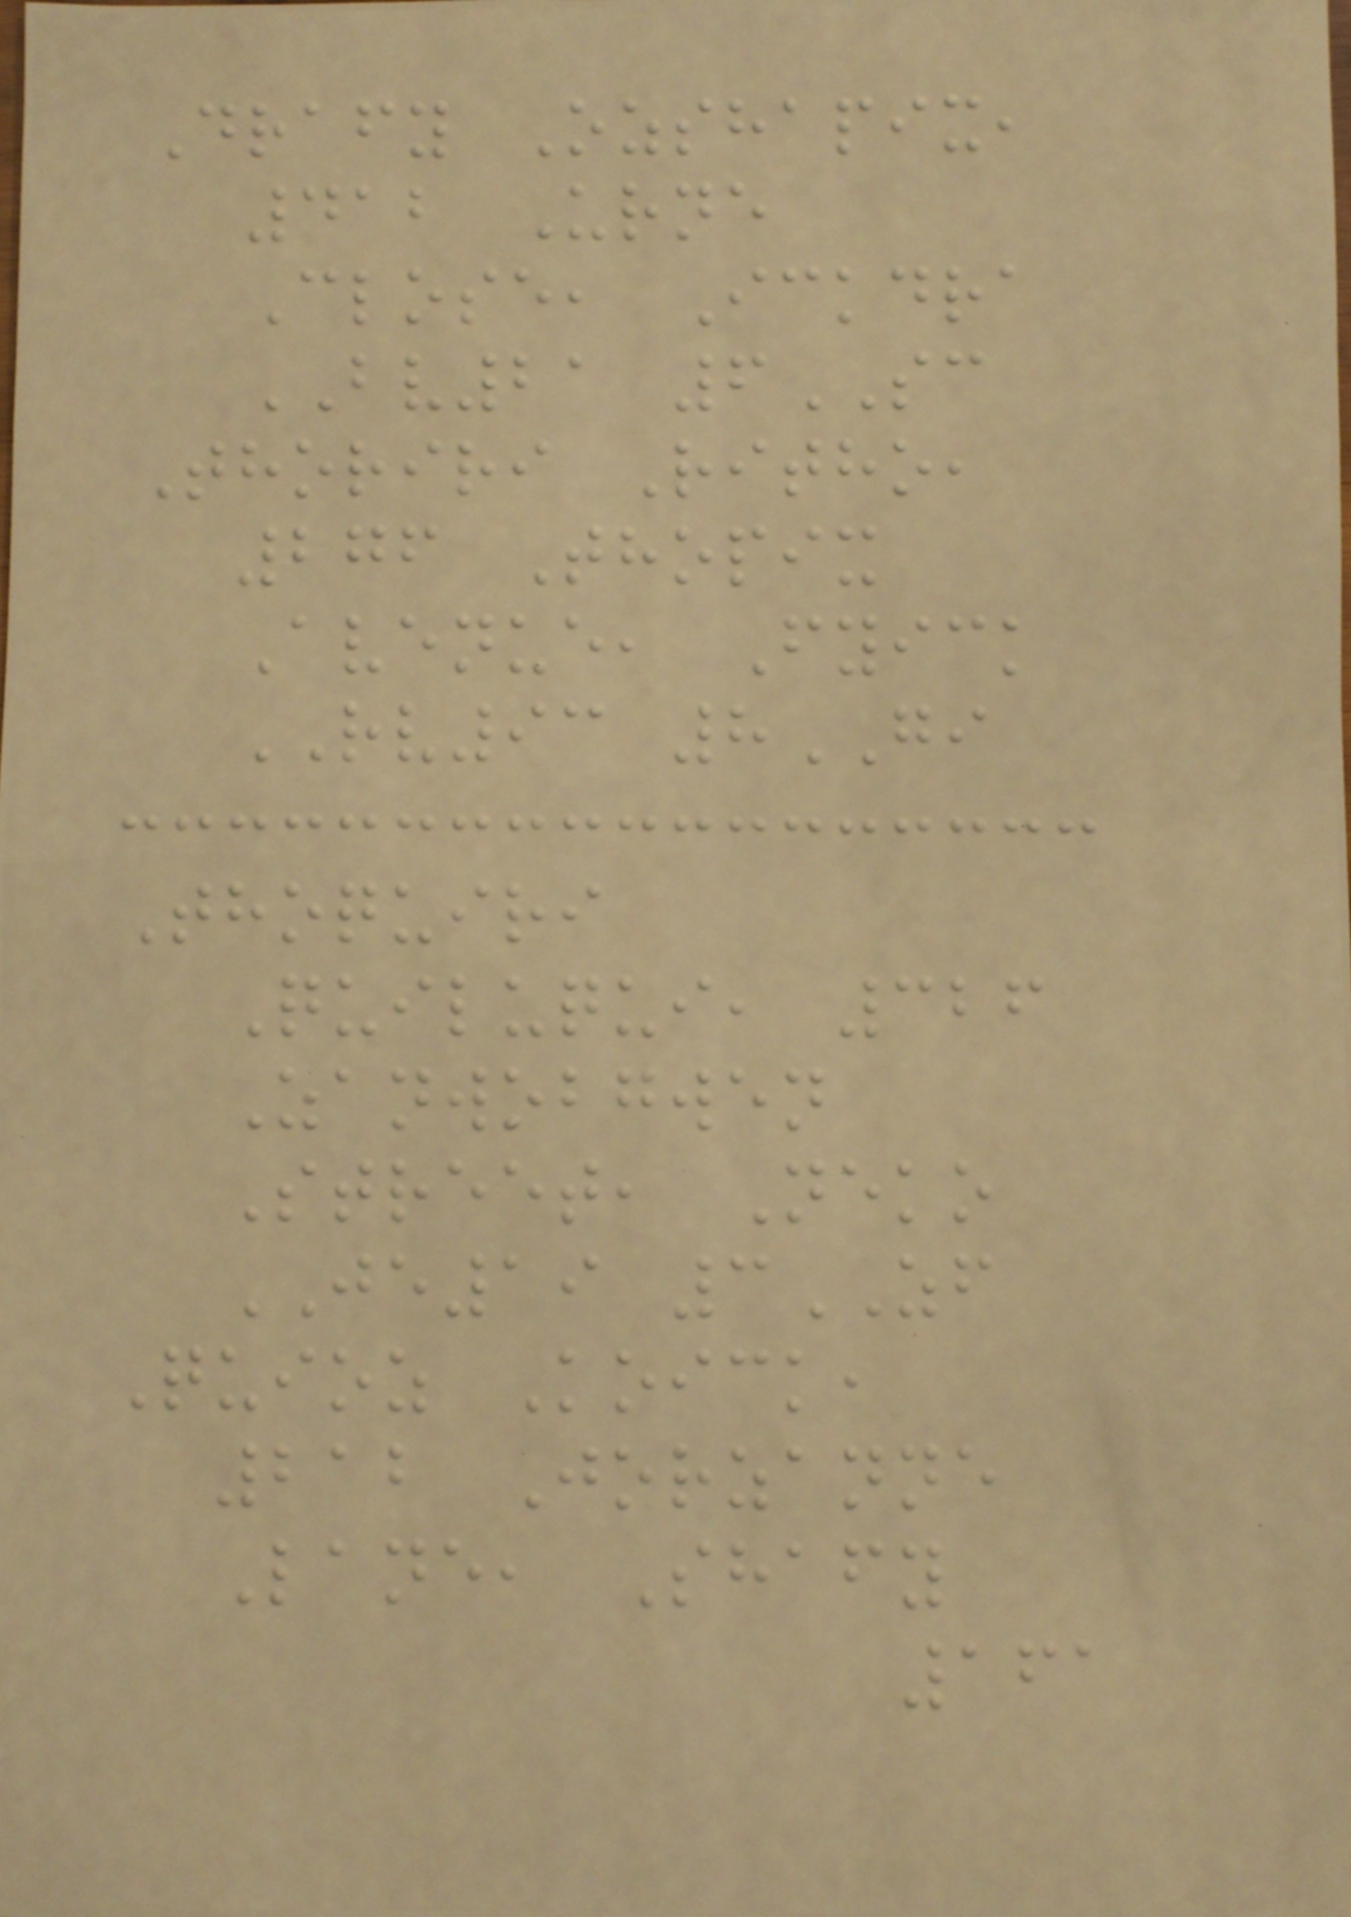Drafy Ozshapix,
412 Urne
Close, Ickdra
BV21 6SC
Thoriri Ritho,
276 Thopix
Avenue, Fyick
RV93 8GI
Thoquiri
Quiluqui, 326
Zanwobgwen
Street, Neko
JE19 3ZF
Quioz Koick,
212 Jorzanne
Lane, Shafy
161
